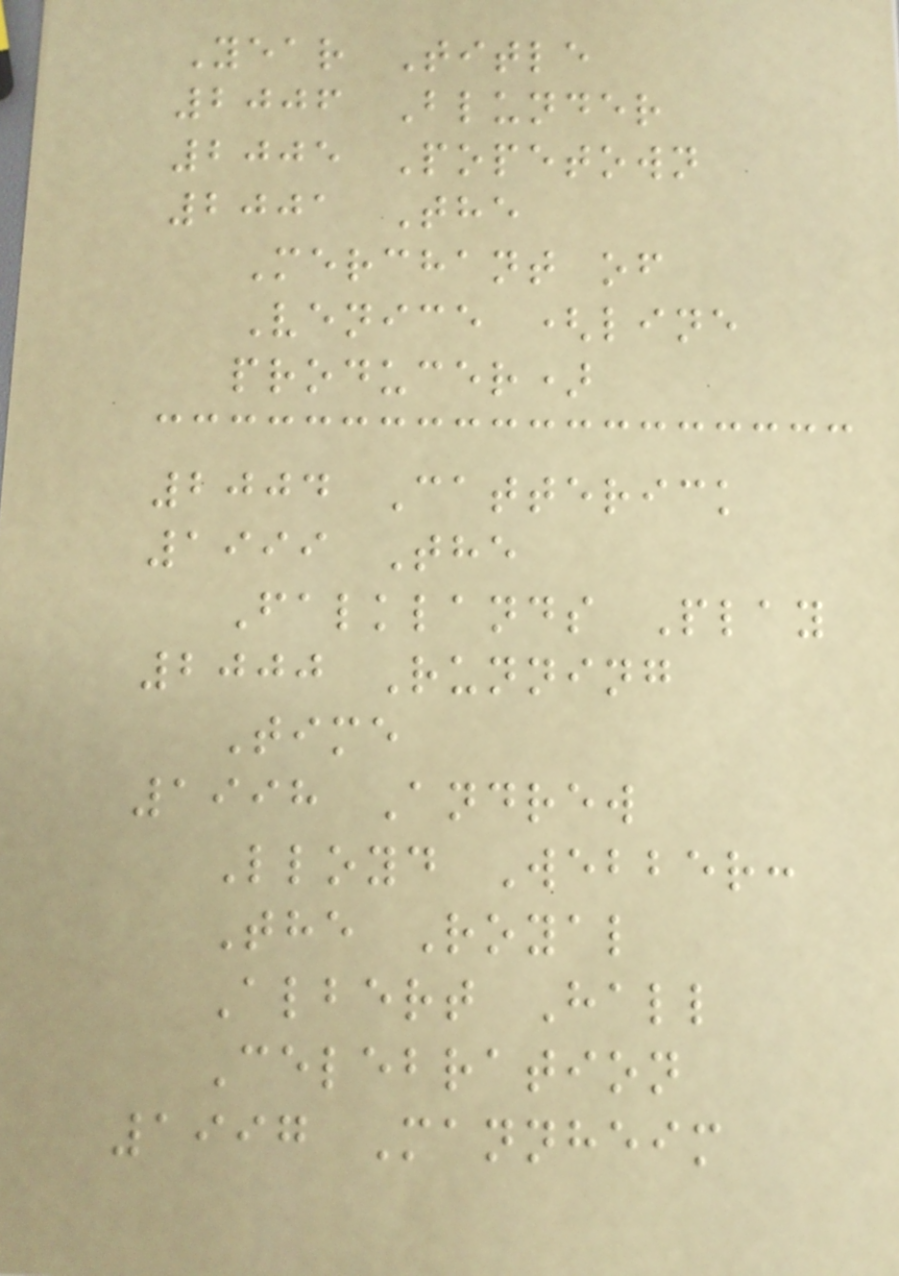Year Title
2006 Blunder
2005 Popetown
2001 The
Merchant of
Venice (line
producer)
2004 Catterick
1999 The
Falklands Play
2000 Running
Time
1998 Andrew
Lloyd Webber:
The Royal
Albert Hall
Celebration
1997 Mannheim
